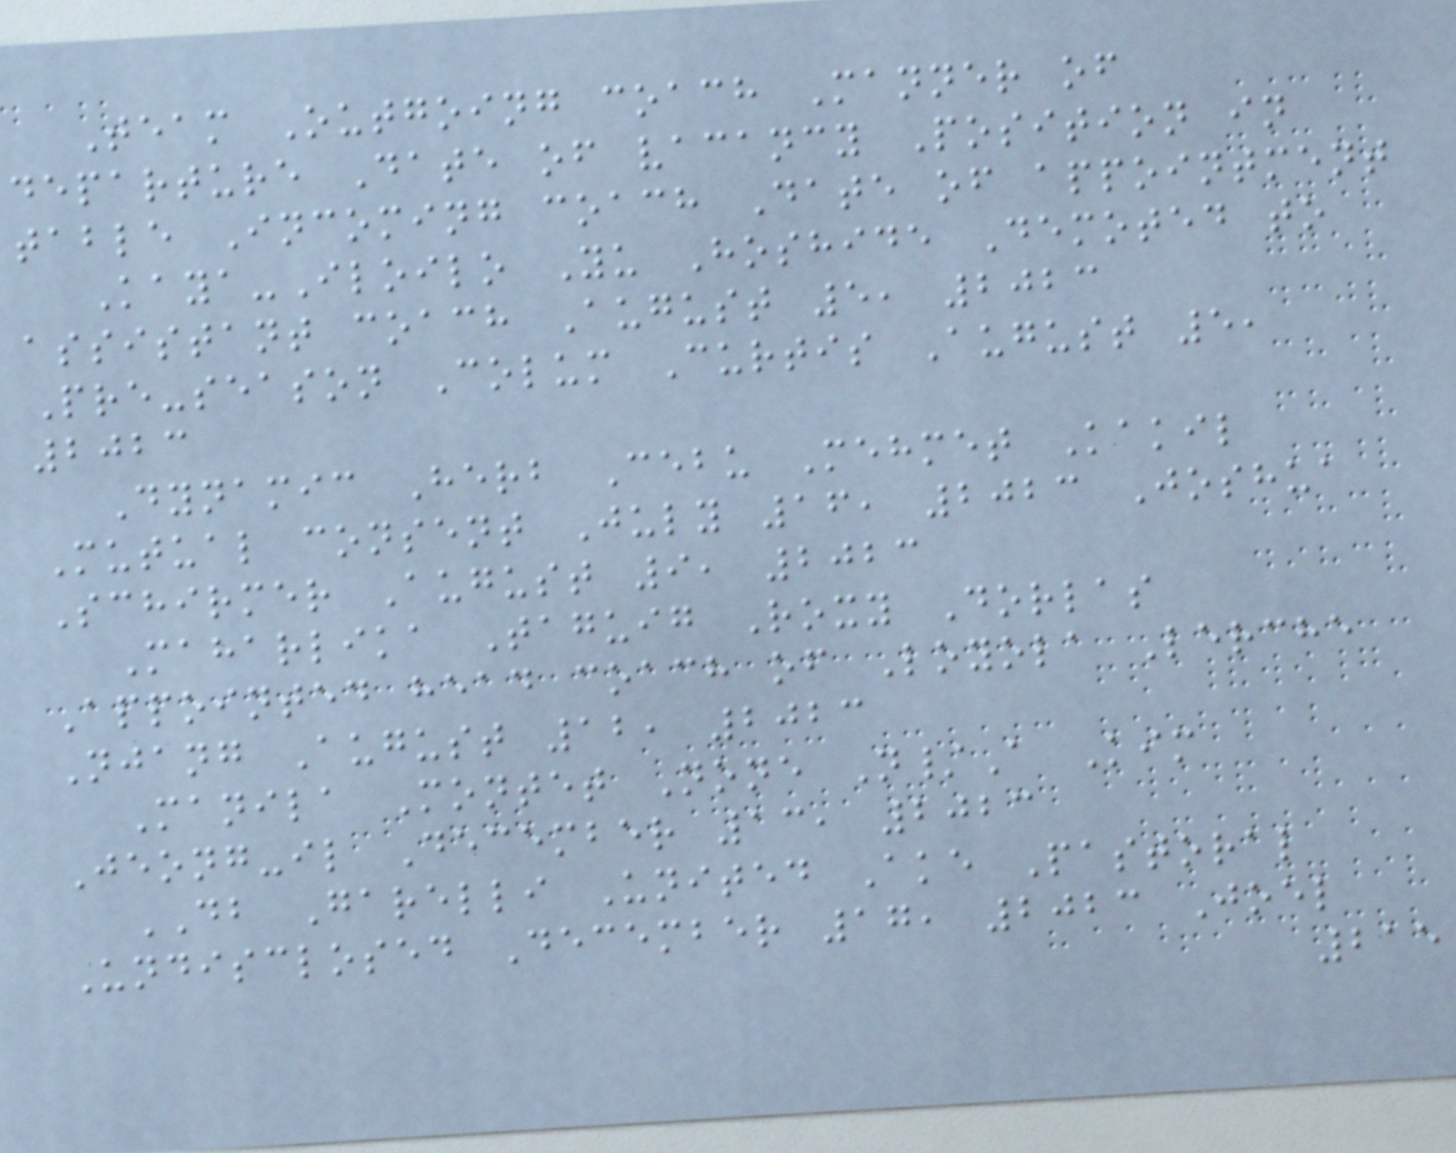Team Outgoing coach Manner of
departure Date of vacancy Position in
table Incoming coach Date of appointment
Kaya-Iloilo Yu Hoshide Demoted to
assistant coach August 5, 2023
Pre-season Colum Curtis August 5,
2023
Dynamic Herb Cebu Mehmet Kakil
Mutual consent July 16, 2023 Joshua
Schirmer August 9, 2023
Maharlika Taguig Roxy Dorlas
Appointed head coach of Loyola Lerche
Njang August 12, 2023
Manila Montet None N/A Kim
Jeong-il December 13, 2023
DB Garelli United Ake Pastoral
Undisclosed December 17, 2023 Joel
215
